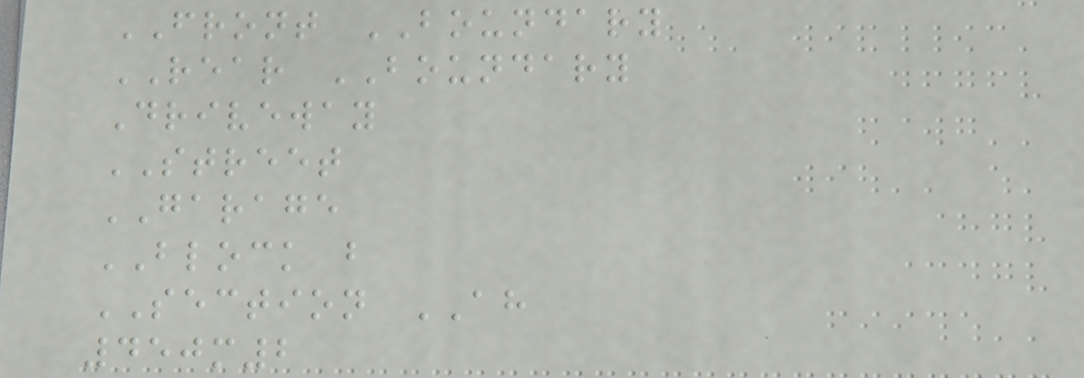FRONT BOUNDARY
REAR BOUNDARY
Driveway
STREET
GARAGE
BLOCK b
SECTION AH
450m2
